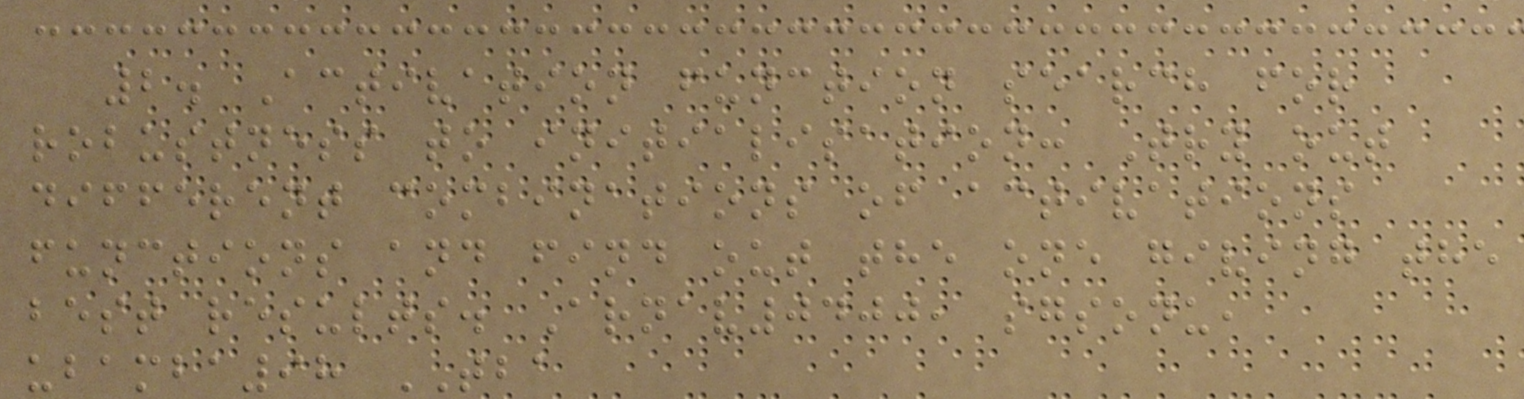2. Activation function search for
robustness to initialisation: Try out
different combinations of activations
functions and find out the one giving the
best results. Arnav0400, sgsonu,
ubamba98 TBA
